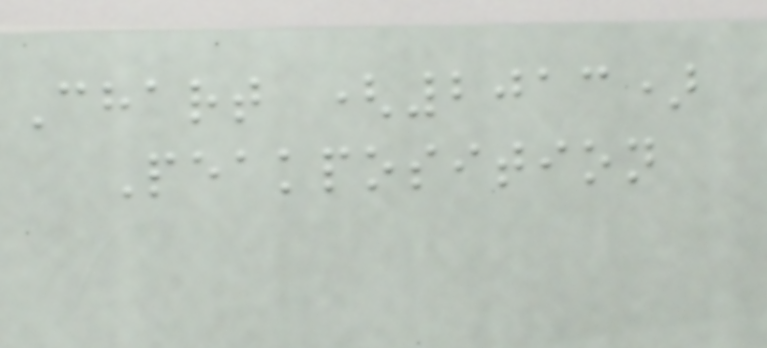Chart (2013)
Peakposition
